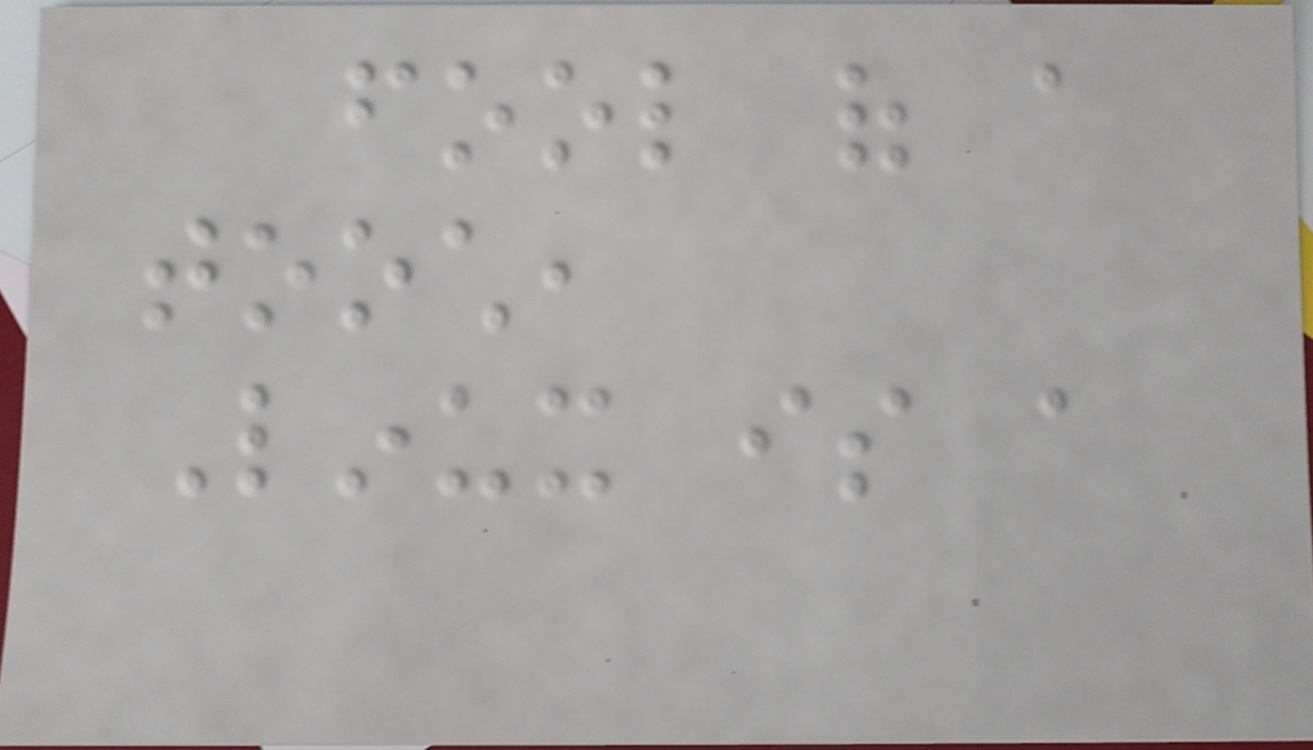fool of a
tooch,
Linux is a
